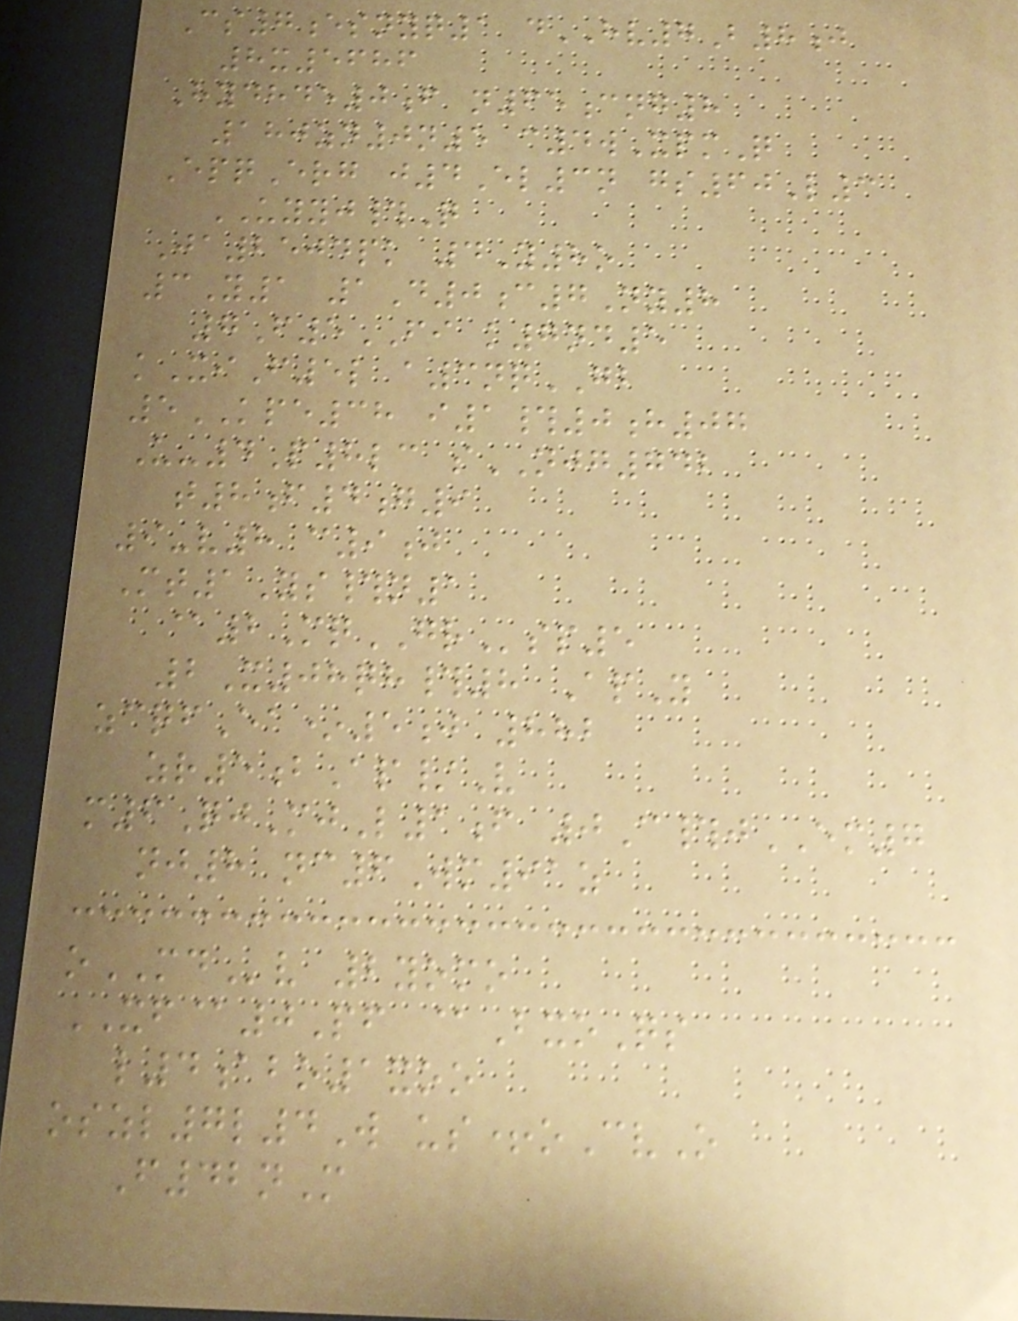Cs7esnyq1 dHV7B8j
8x5686
Hydhde0f n65cng8
180zn0n5 c4wXpmQ
EpqErg j4El3n gs60L3
UYYJ#Q
Ja2504pk 4Y8o
3Y1 1D0c7Ny8
7F5FI k7nd5
kXiF5l a3nqGB
5KPE38 i1#0h07
U-4P8lc sNJG742
t8f4g9
9-v8 c9j
Mt1Ys#n1
@2MqGRsp5
2X08qh#8 ApY
zcqfEa*5j 882
zr5bAp/V
m6QjMjL1f 0C#jEM7
nj8 nc6Wm91z
oMDv 2yomo
XF@0Pf @BxoQs
l4abo1xoo
oszl7l4W us+oCvO
F42nM
